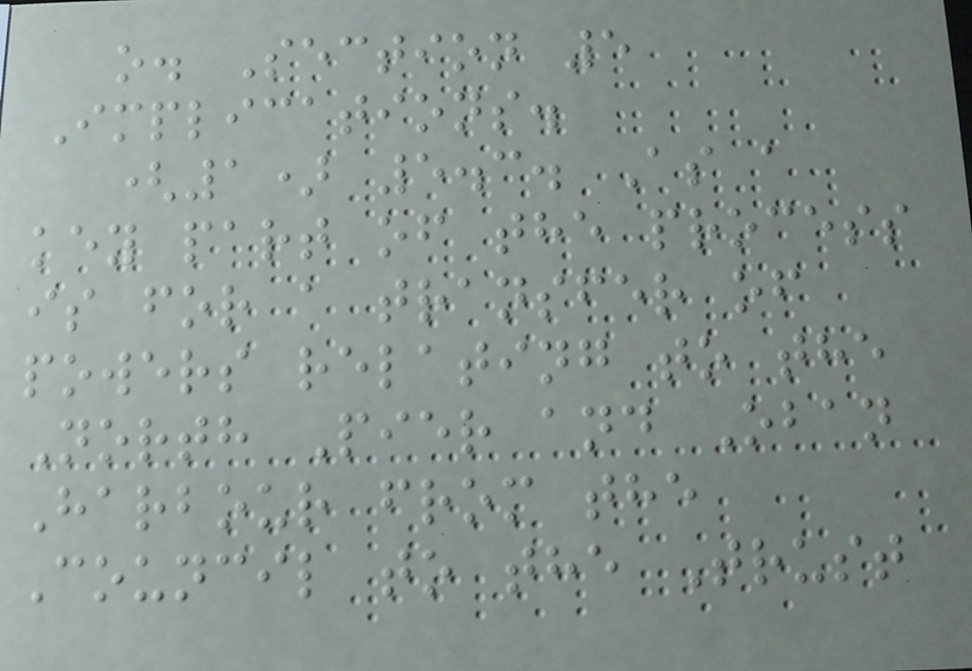o. Section 5
Implications.
(1) 5.3. As a
key part of the process
is for a transfer of
powers relating to the
North Pier and Oban
Harbour from the
Council to the Trust
